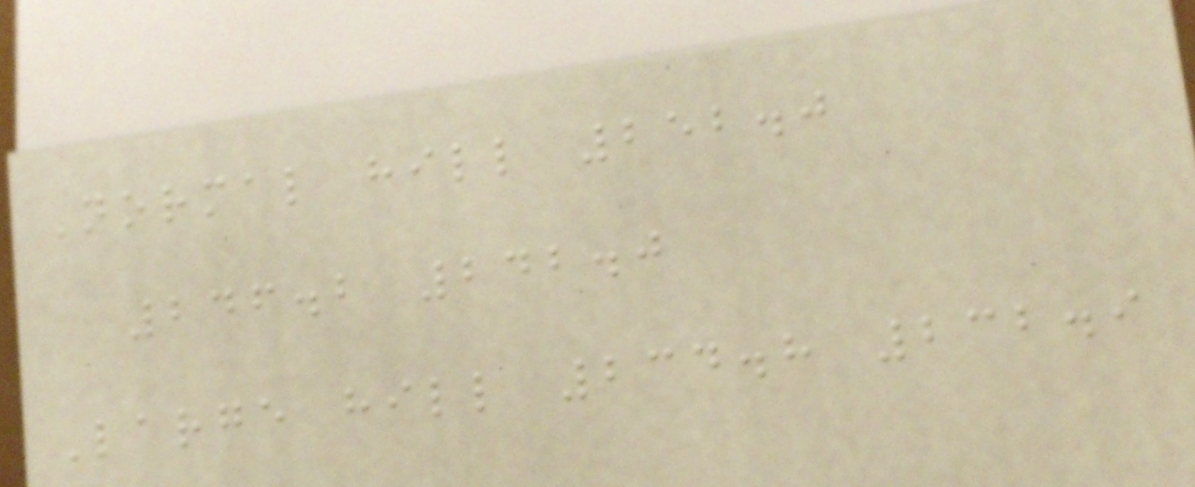Normal hill 252.0
246.2 242.0
Large hill 234.8 232.9
